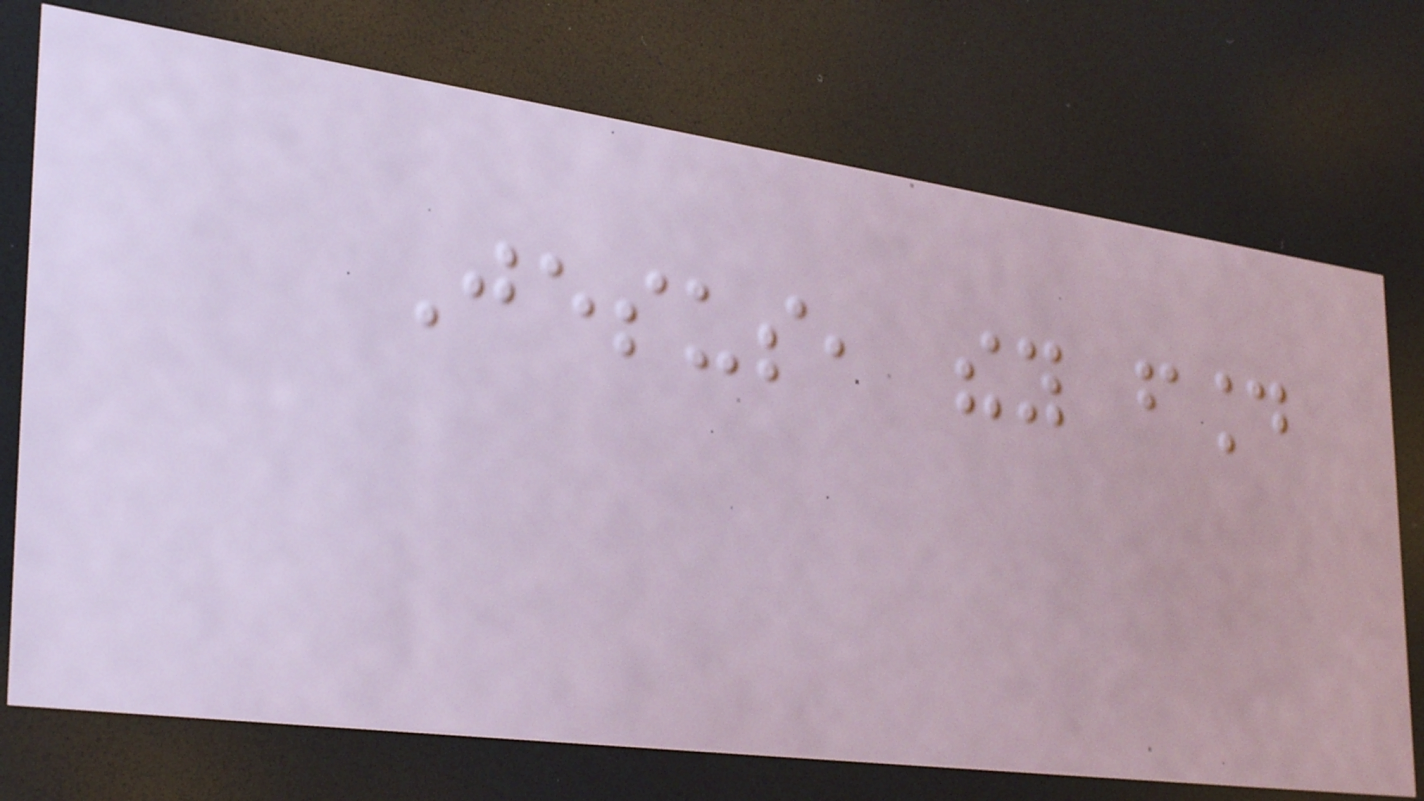Jesus, they found
